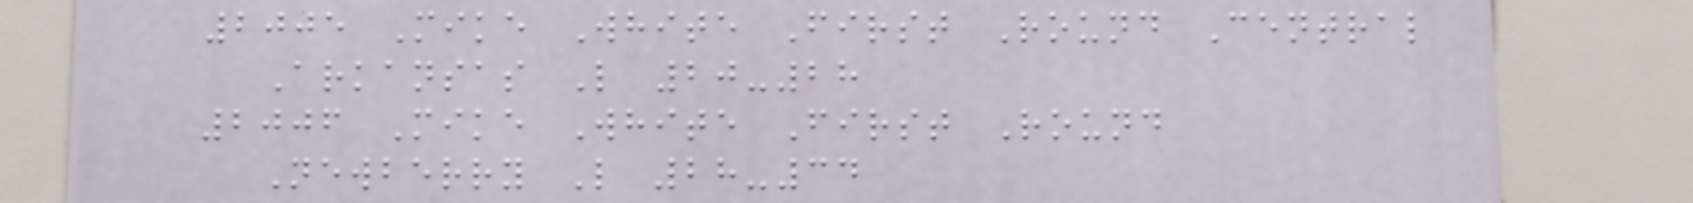2005 Mike White First Round Central
Arkansas L 20-28
2006 Mike White First Round
Newberry L 28-34
